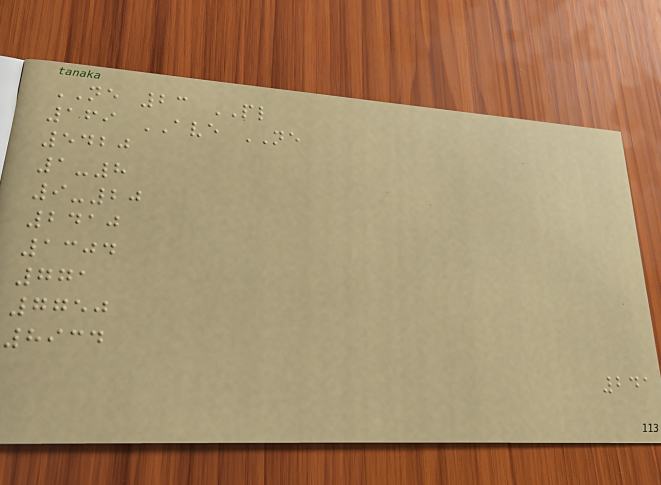NE 23 PL
169 AVE NE
5420
1-8
9-20
2410
1304
771
7750
8934
241
